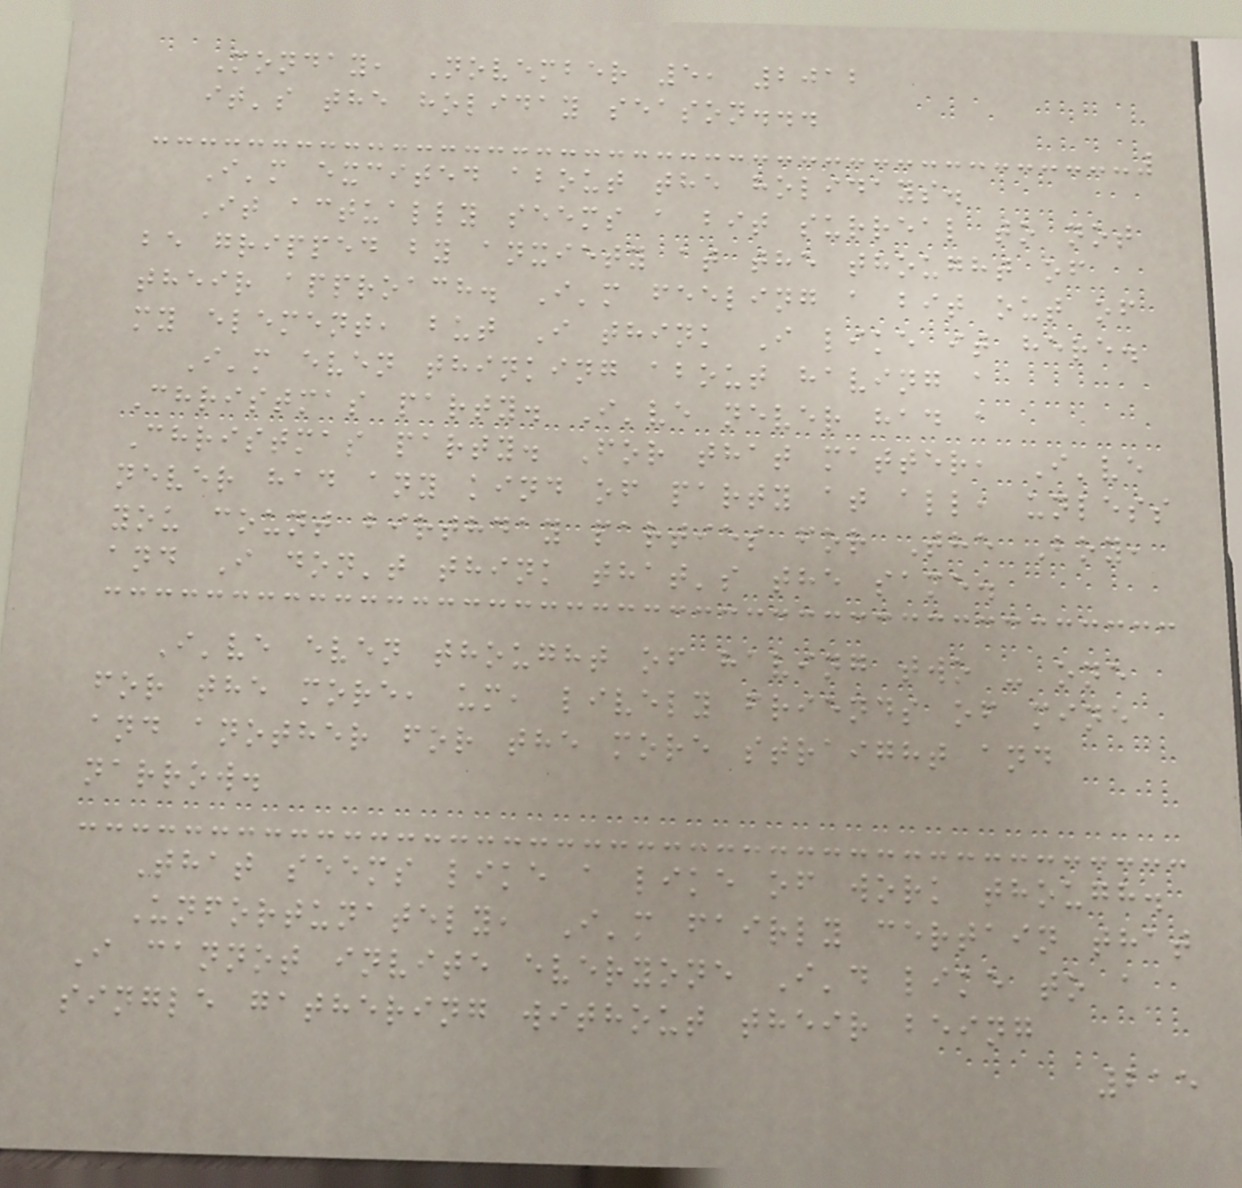Monday, November 5, 2012
it's the holiday season...
I'm excited about the holidays.
It actually seems a bit surreal to not
be gripped by anxiety at the thought of
their approach. I'm feeling a bit out of
my element, but I think I like it here.
I'm even thinking about having a
Christmas party. I've never had a
Christmas party. For that matter, I've
never had any kind of party at all, unless
you count birthday parties for The Boy,
and I don't think that's the same.
I've even thought of having two - one
for the more, um, lively friends of mine
and another for the more straight and
narrow.
That seems like a like of work though.
Unfortunately, I'm fairly certain that
I cannot invite everyone I'd like to a
single gathering without their being
215
